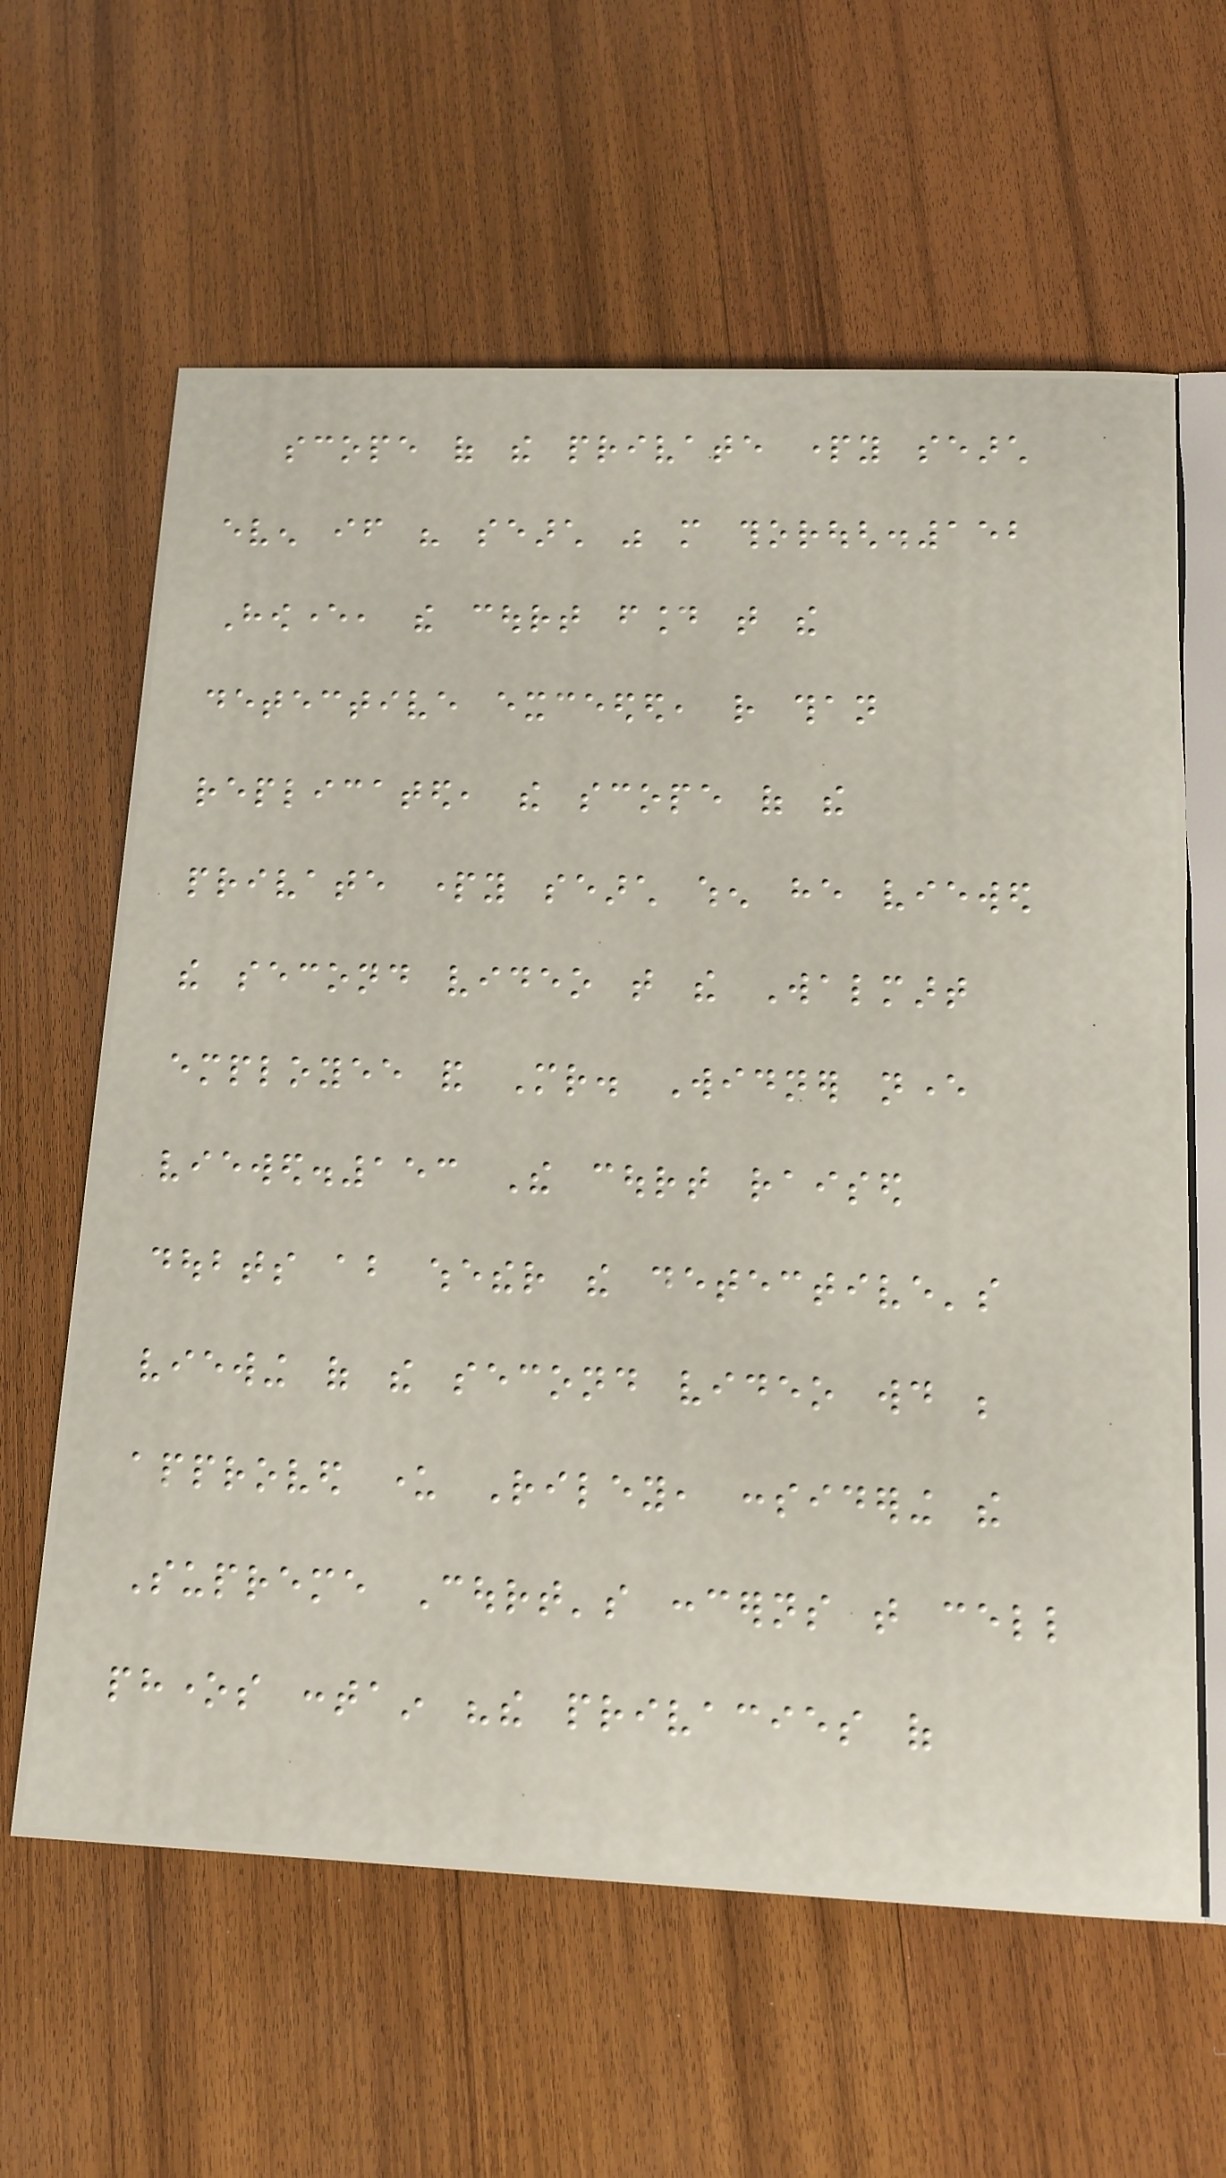scope of the private party search
even if his search was more thorough.152
However, the court found that the
detective exceeded, rather than
replicated, the scope of the
private party search when he viewed
the second video that the Walmart
employee and Mr. Widner never
viewed.153 The court raised
doubts about whether the detective's
viewing of the second video would be
approved under Riley, considering the
Supreme Court's concerns that cell
phones contain "the privacies of
